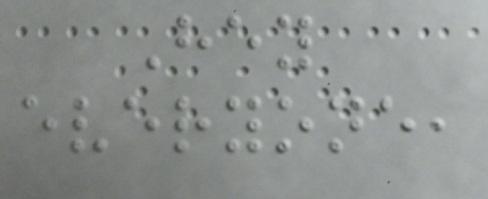Hey
everyone,
